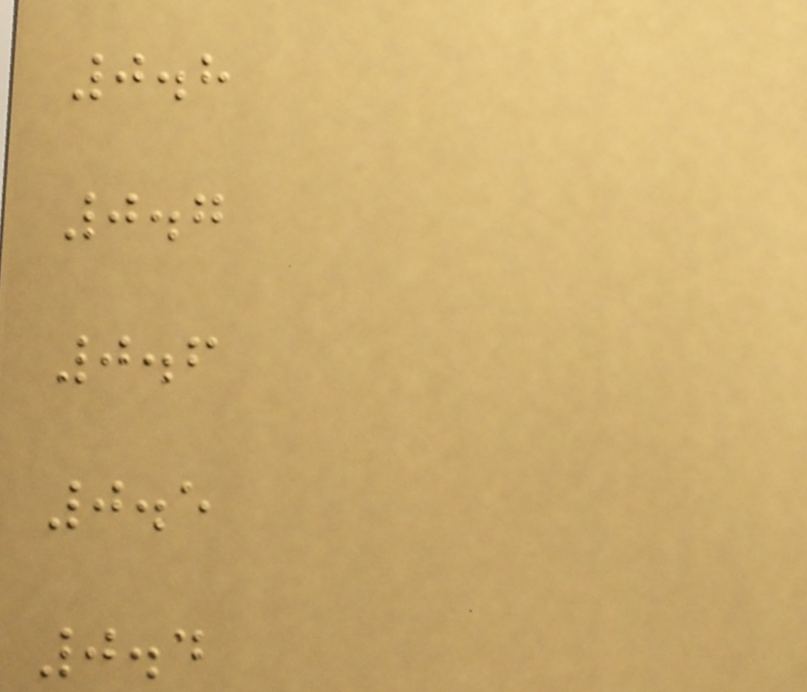0.8
0.7
0.6
0.5
0.4
